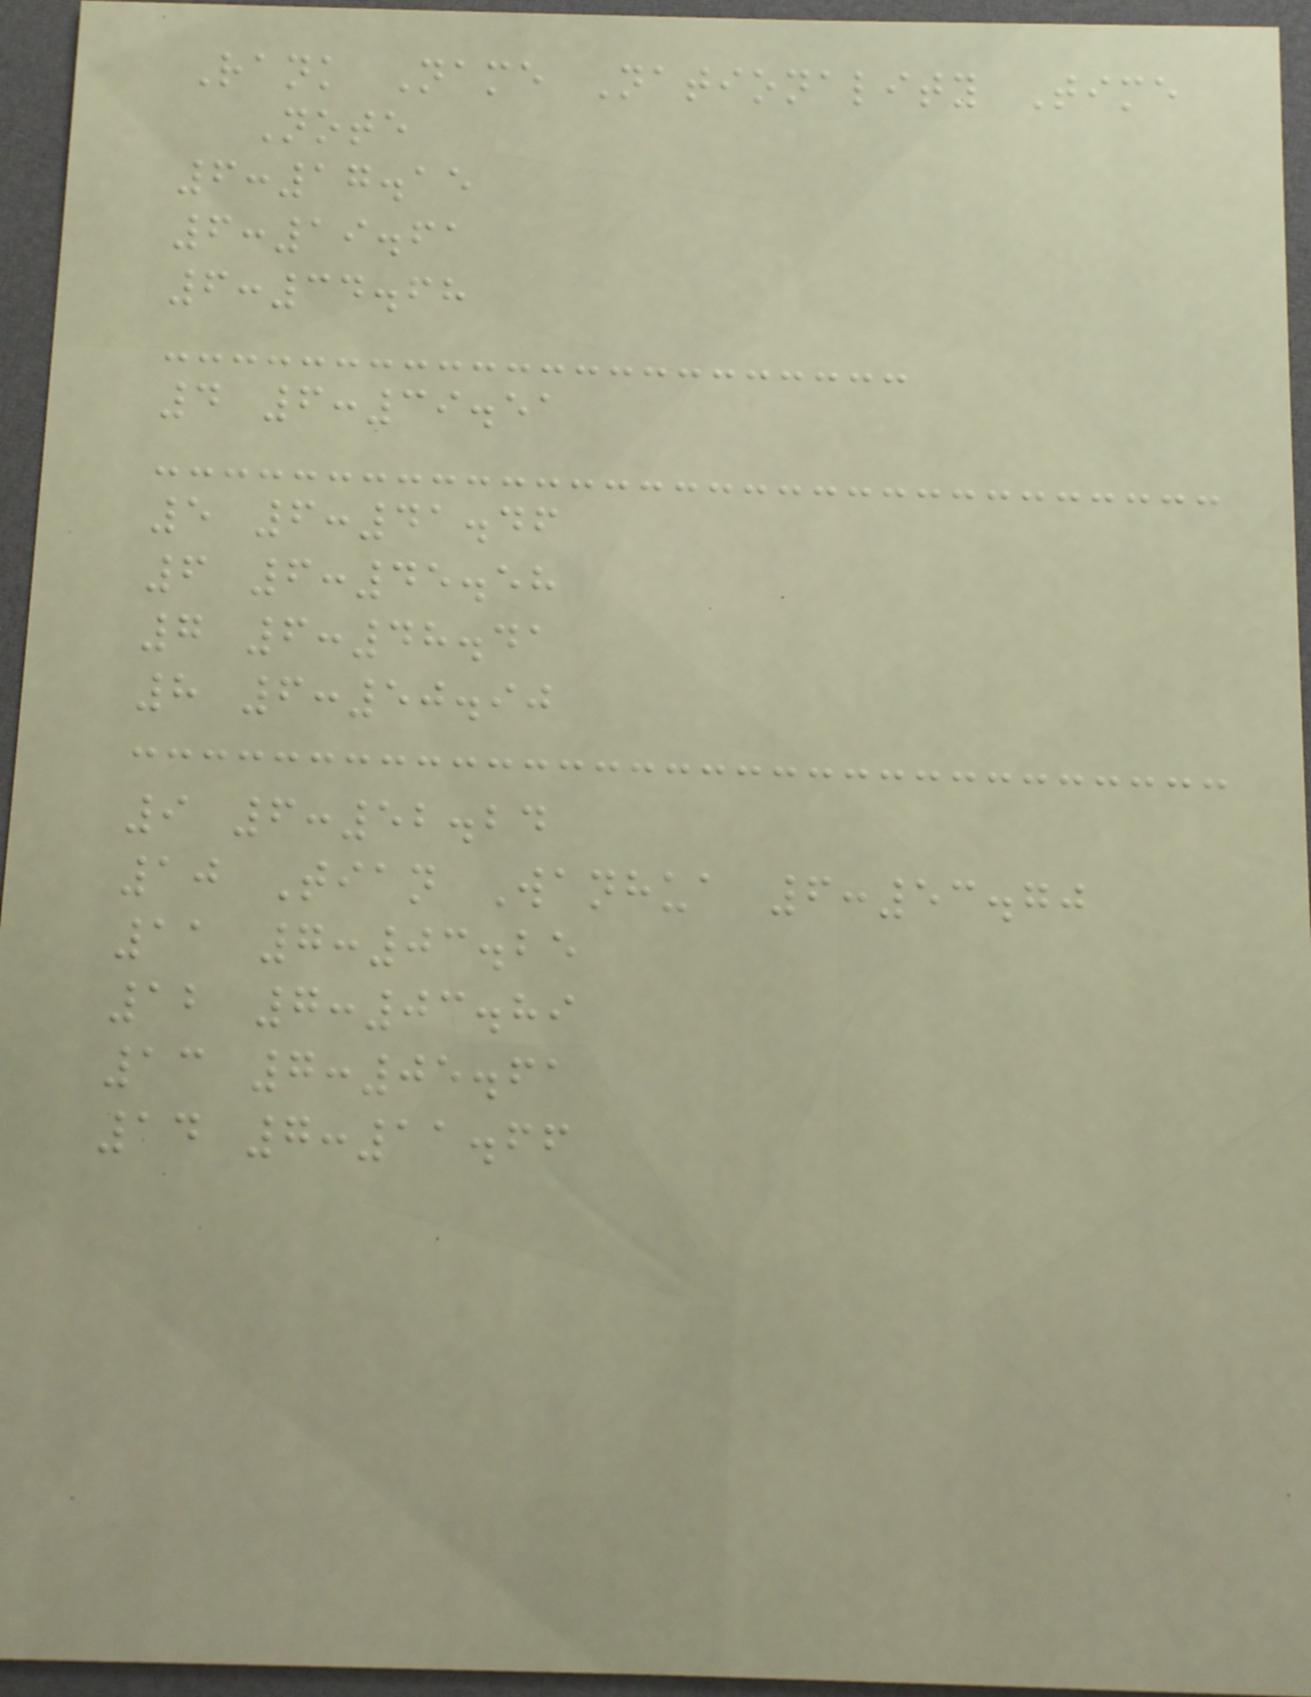Rank Name Nationality Time
Note
6:17.15
6:19.61
6:34.68
4 6:39.51
5 6:41.46
6 6:45.58
7 6:48.41
8 6:50.90
9 6:52.24
10 Tian Wanhua 6:53.70
11 7:03.25
12 7:03.89
13 7:05.61
14 7:11.66
